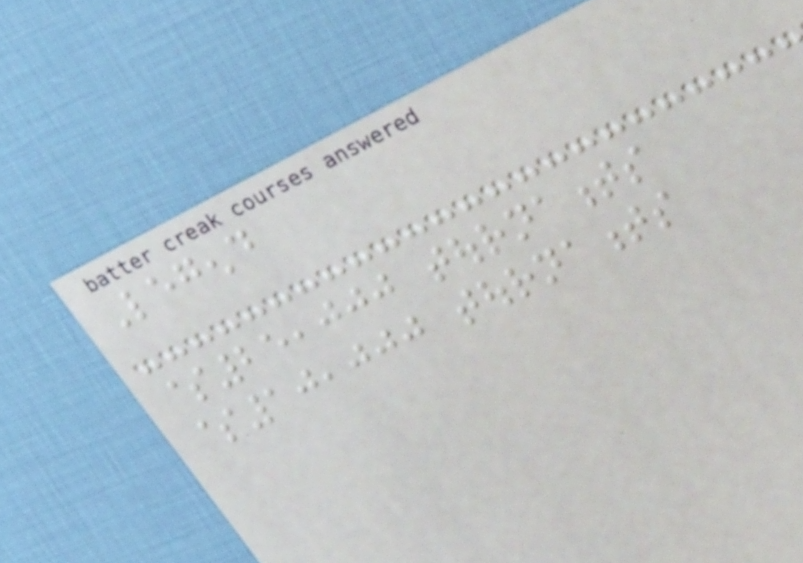Legend
$25,000 tournaments
$10,000 tournaments
